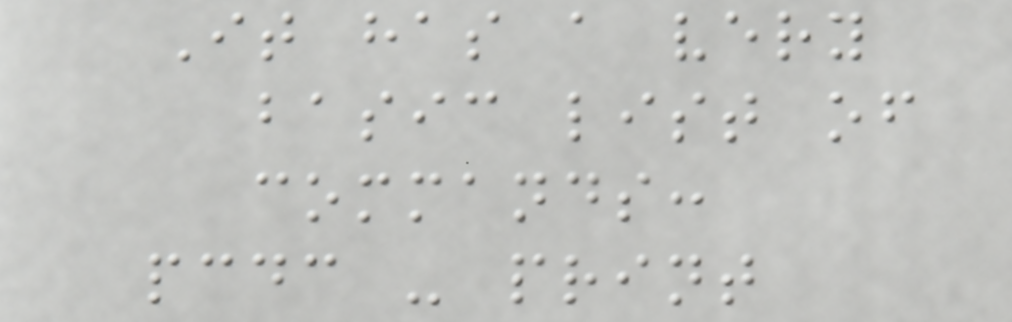It has a very
basic list of
commands:
pcdc - print
